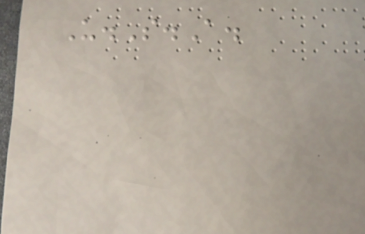U.S.A.
